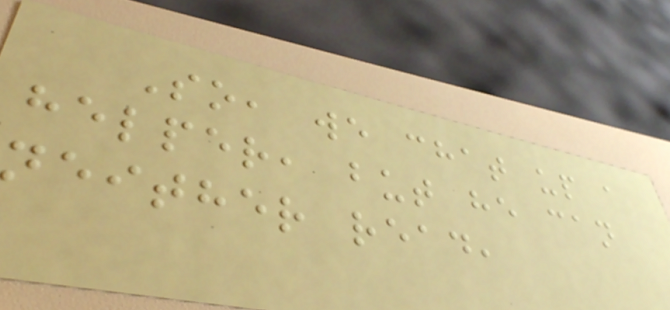So, we chat up a
helper, but he can
neither read,
